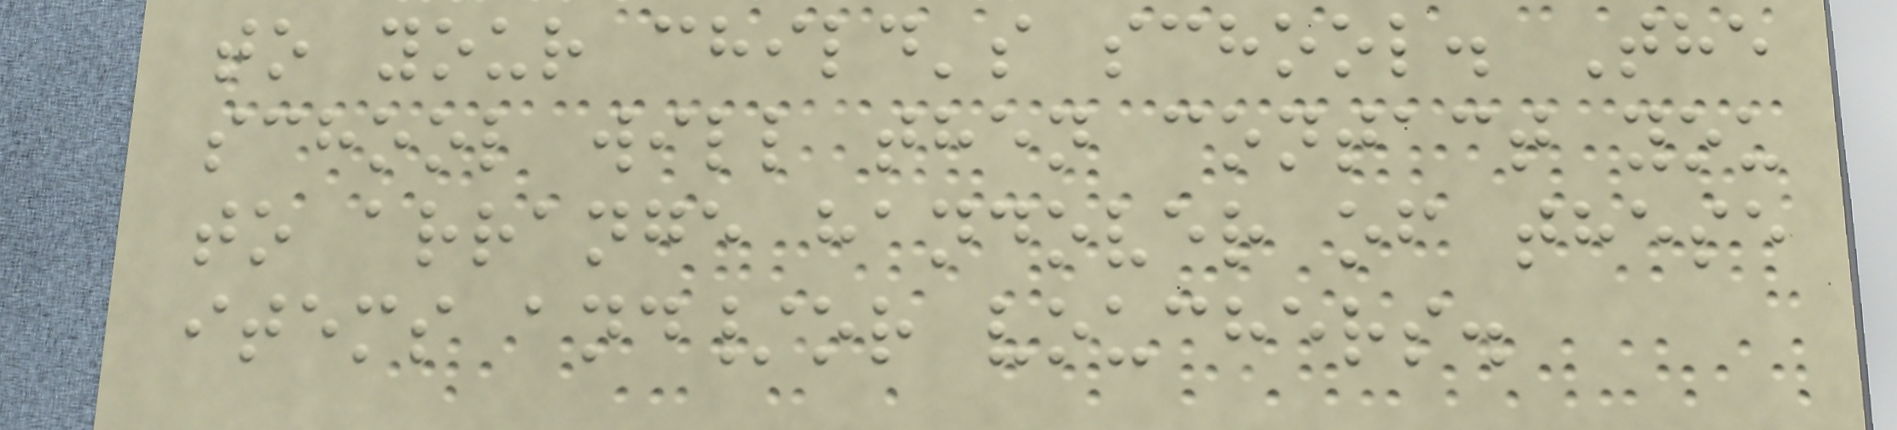to your child's school. The
school will then contact you
to arrange handover of these
items and/or vouchers.
